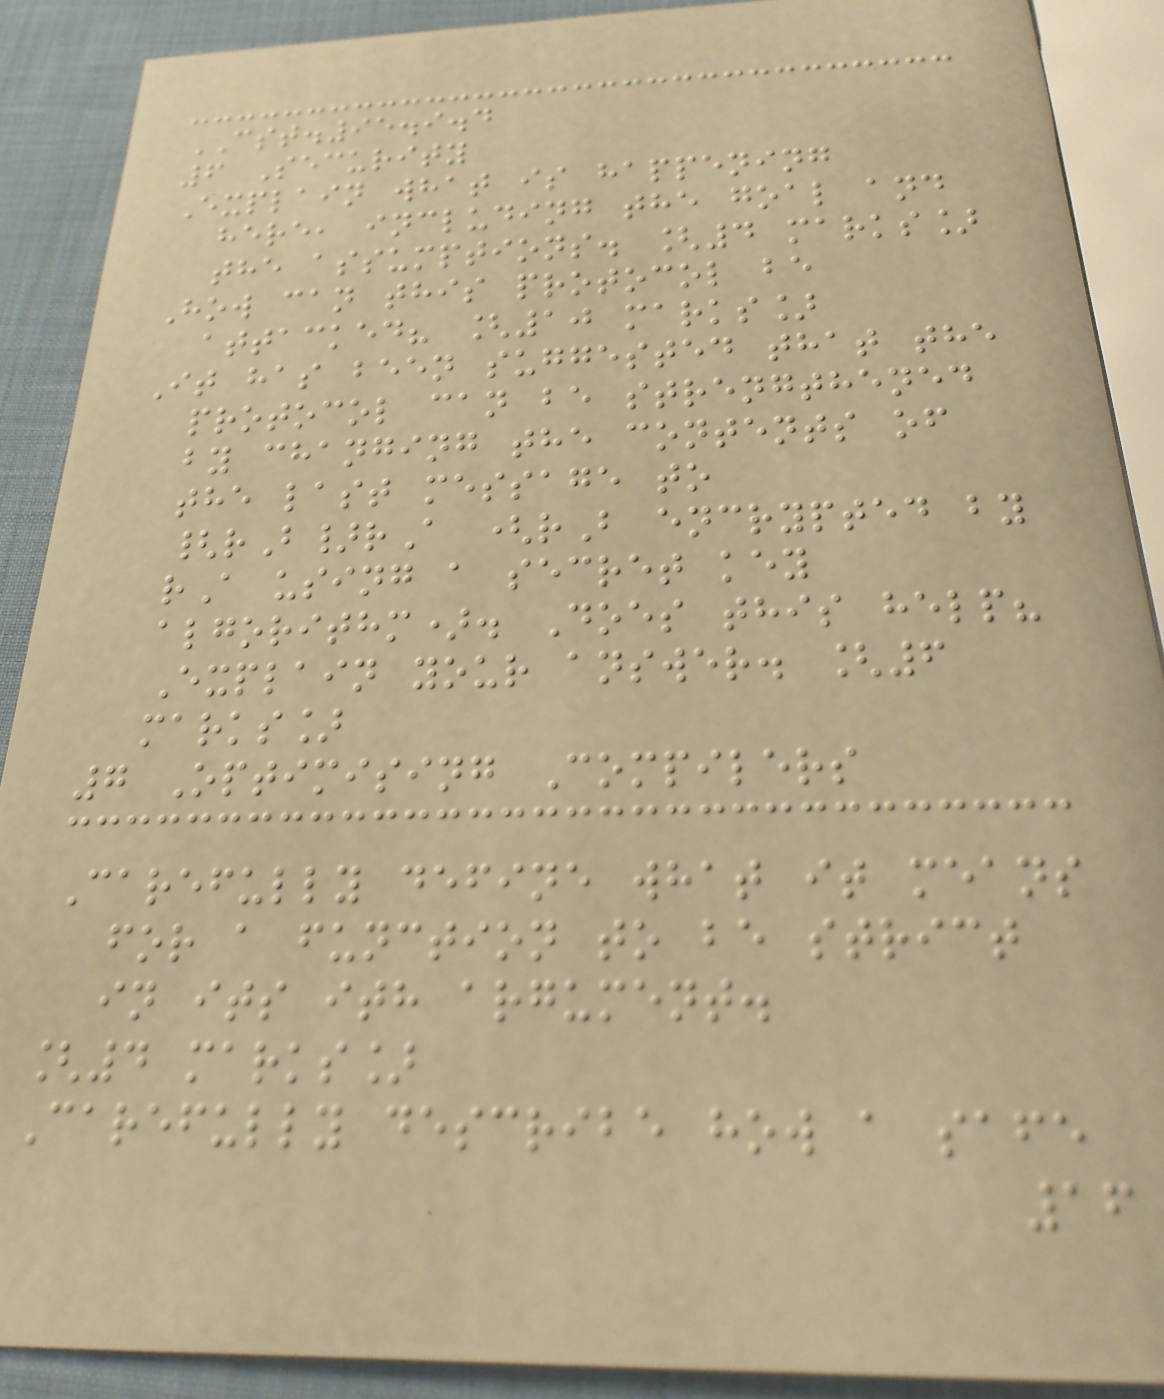CST.95.9.4
6 Security
Explain what is happening
here, including the goal and
the assumptions. [4 marks]
How can this protocol be
attacked? [10 marks]
It has been suggested that the
protocol can be strengthened
by changing the contents of
the last message to
{rB}rA (rB encrypted by
rA using a secret key
algorithm). Does this help?
Explain your answer. [6
marks]
7 Optimising Compilers
Carefully define what it means
for a function to be strict
in its ith argument.
[4 marks]
Carefully describe how a safe
16
